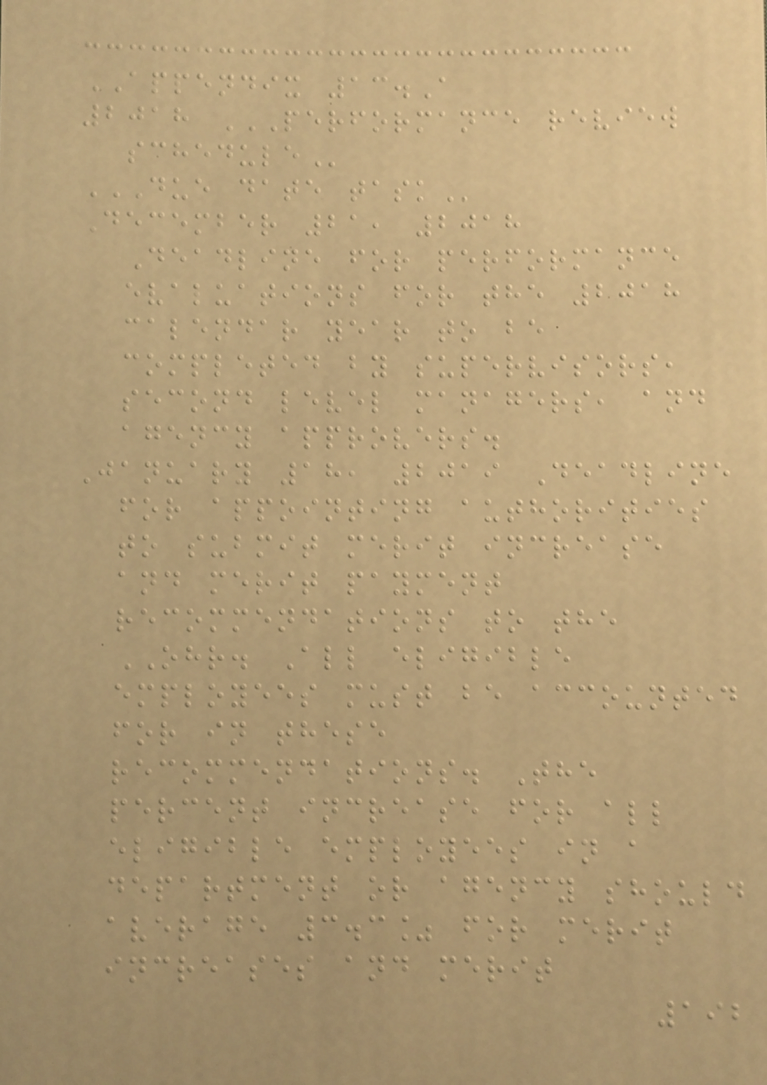APPENDIX 13.A
2018 PERFORMANCE REVIEW
SCHEDULE
DUE DATE TASK
December 21, 2018
Deadline for performance
evaluations for the 2018
calendar year to be
completed by supervisors,
second level managers, and
agency approvers.
January 18, 2019 Deadline
for appointing authorities
to submit merit increase
and merit payment
recommendations to the
OHR. All eligible
employees must be accounted
for in these
recommendations. The
percent increase for all
eligible employees in a
department or agency should
average 3.3% for merit
increases and merit
192
